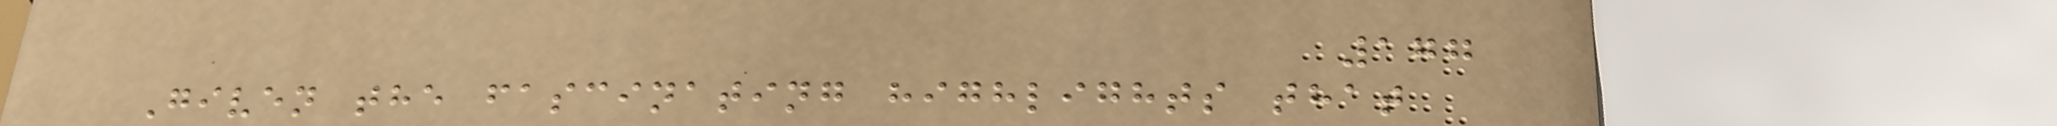177
Given the fascinating highlights that
